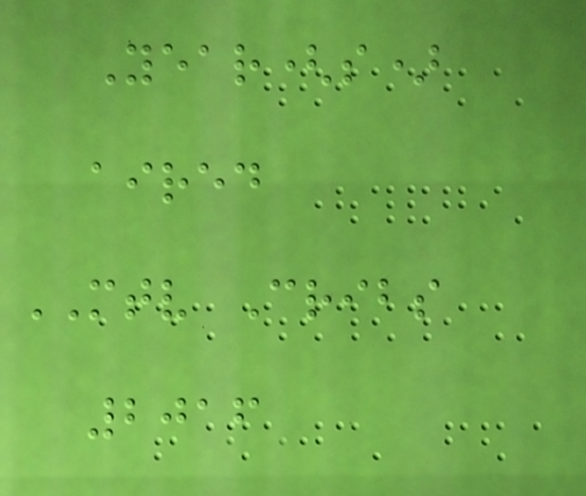Year(s)
aired
MTV Cribs
2016
